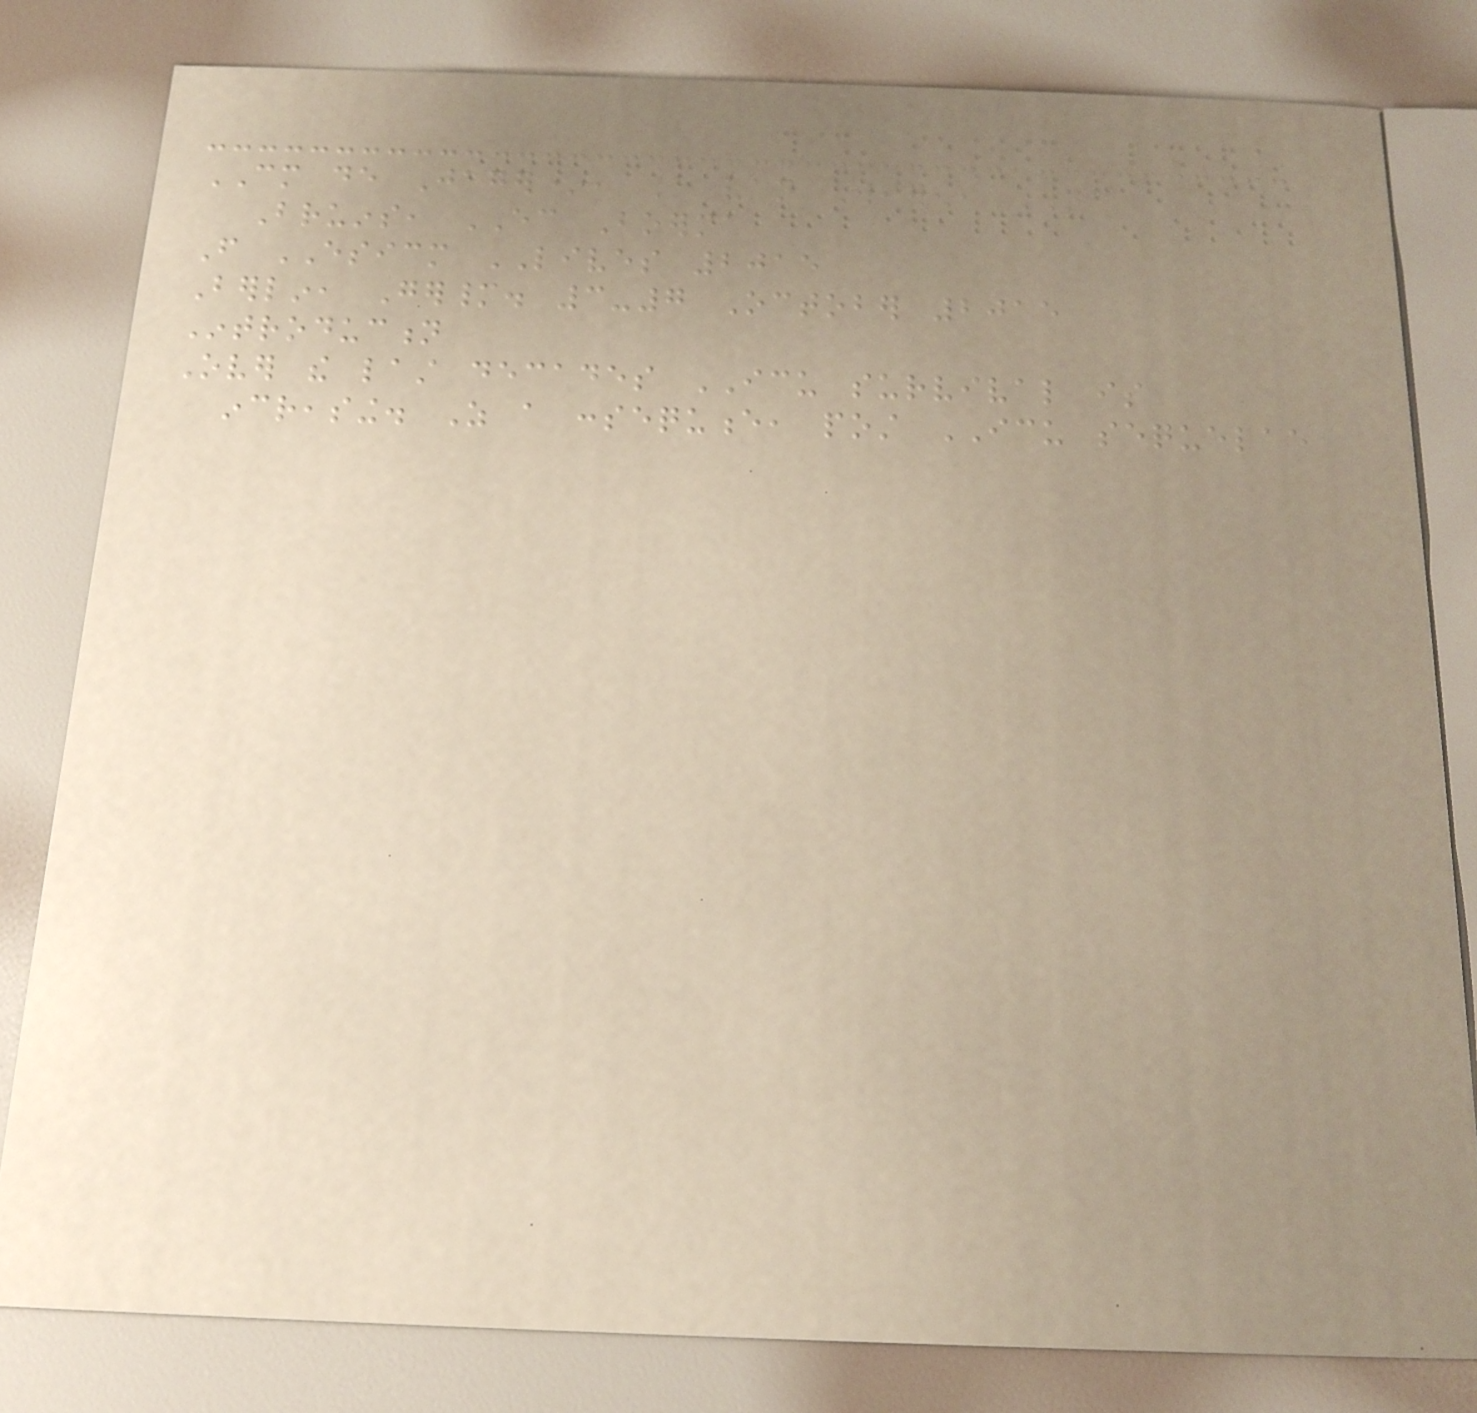CM de Jager*, A van Wieren, NA
Bruins, EC Boerma
From ESICM LIVES 2015
Berlin, Germany. 3-7 October 2015
Introduction
Over the last decades ICU survival is
increasing. As a consequence, post ICU sequelae
